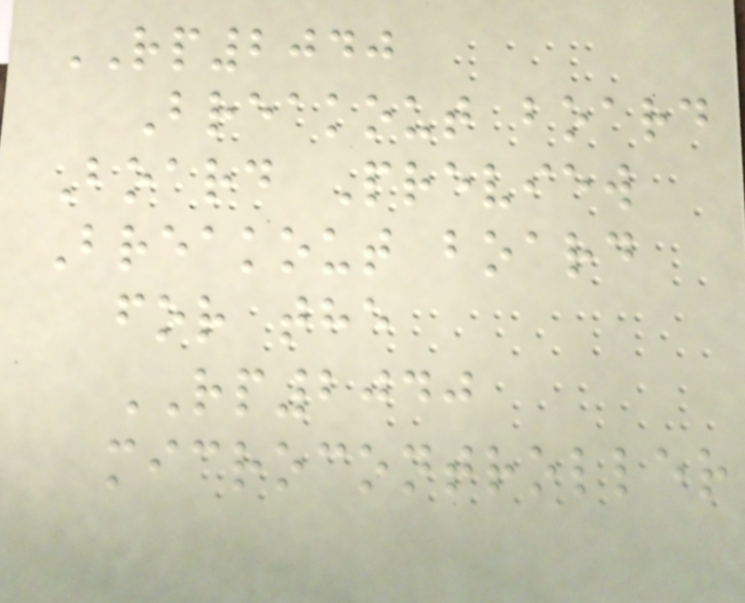RP2040
Breakout board
Board Preview
Breakout board
for the
RP2040
microcontroller
